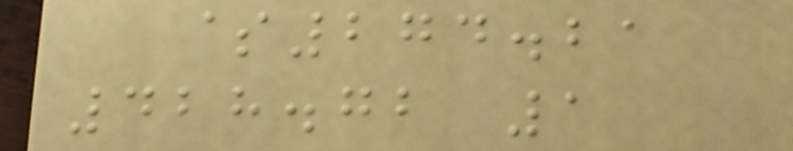$274.21
428.72 1
